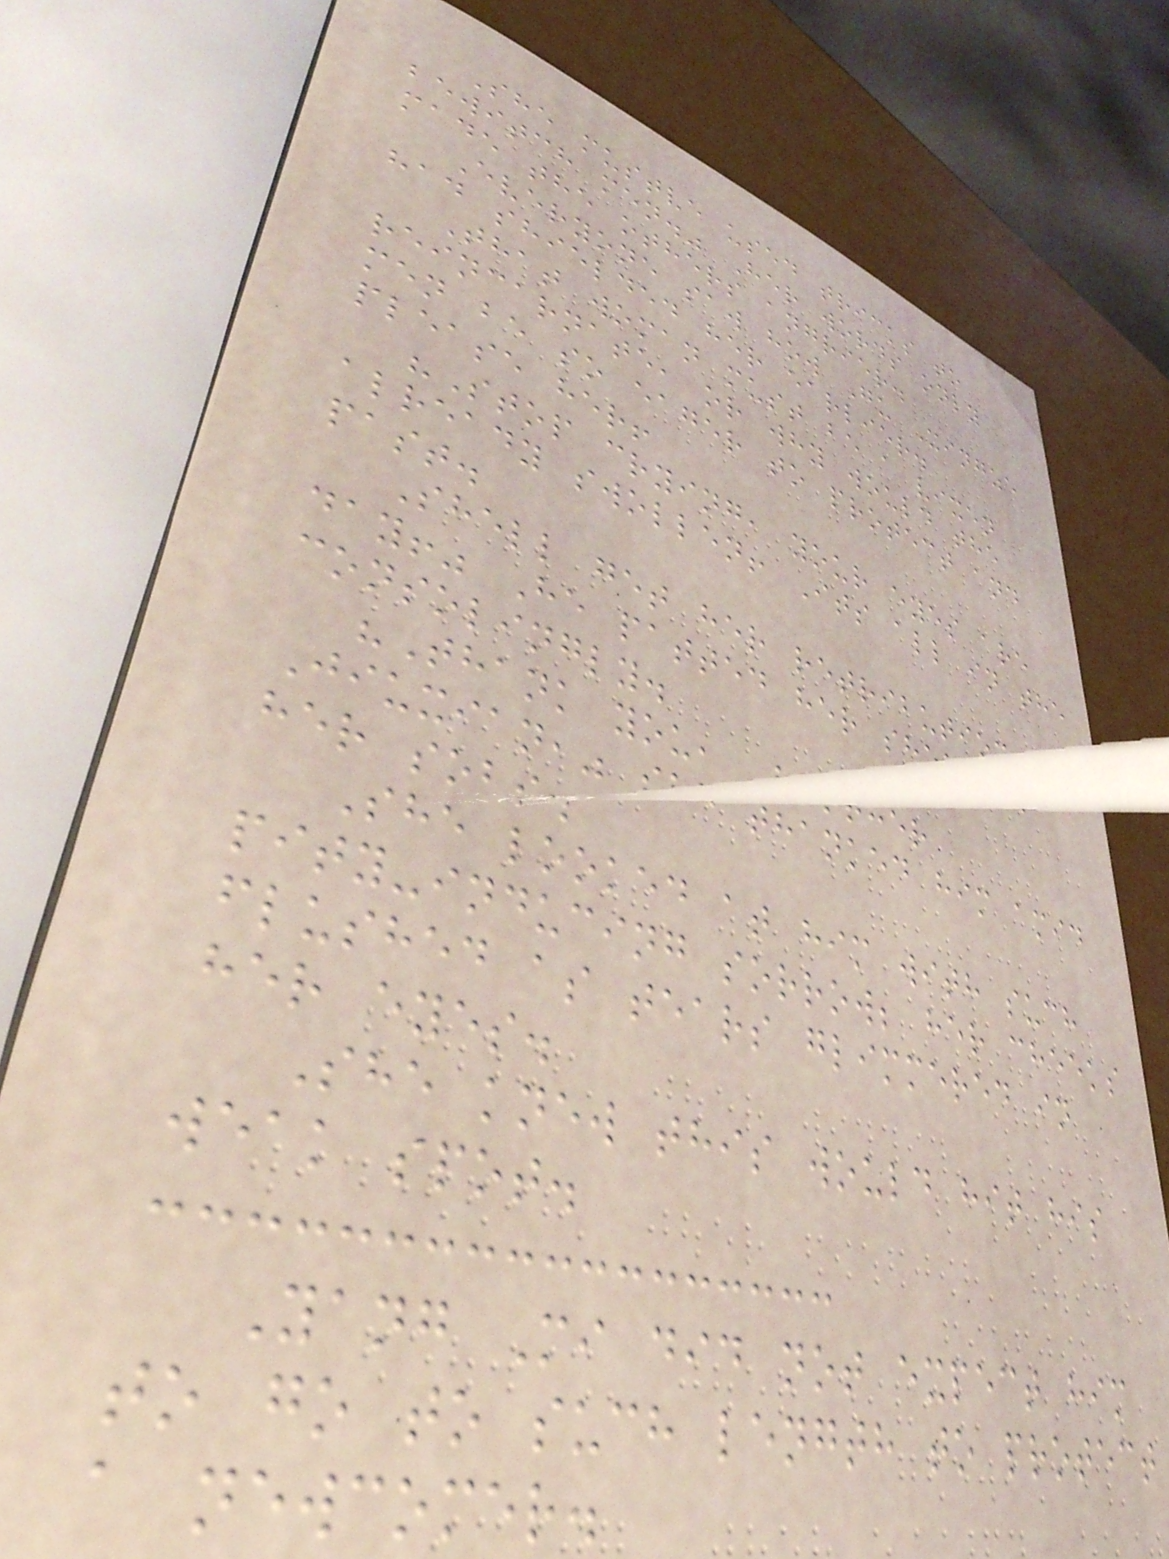She mustve used tricks to
bewitch men." Her words only
made the others angrier.
Everyone saw how Gu Xingze
had shielded her earlier.
That woman must be a vixen
reincarnate, or why would the
men be so eager to protect and
please her!
"Stop crying, your eyes are
already swollen! Its all in the
past.
Shell get her retribution one
day!" He patted her shoulder
consolingly.
"Thank you, Brother
Jiuxian," she thanked him amid
her sobs.
She looked at him with such
pity-inducing sorrow; her cheeks
flushed as tears glimmered in
her eyes.
She knew this would hit his
weak spot.
Yang Mi did not expect him
to go to such length to protect
a newcomer.
